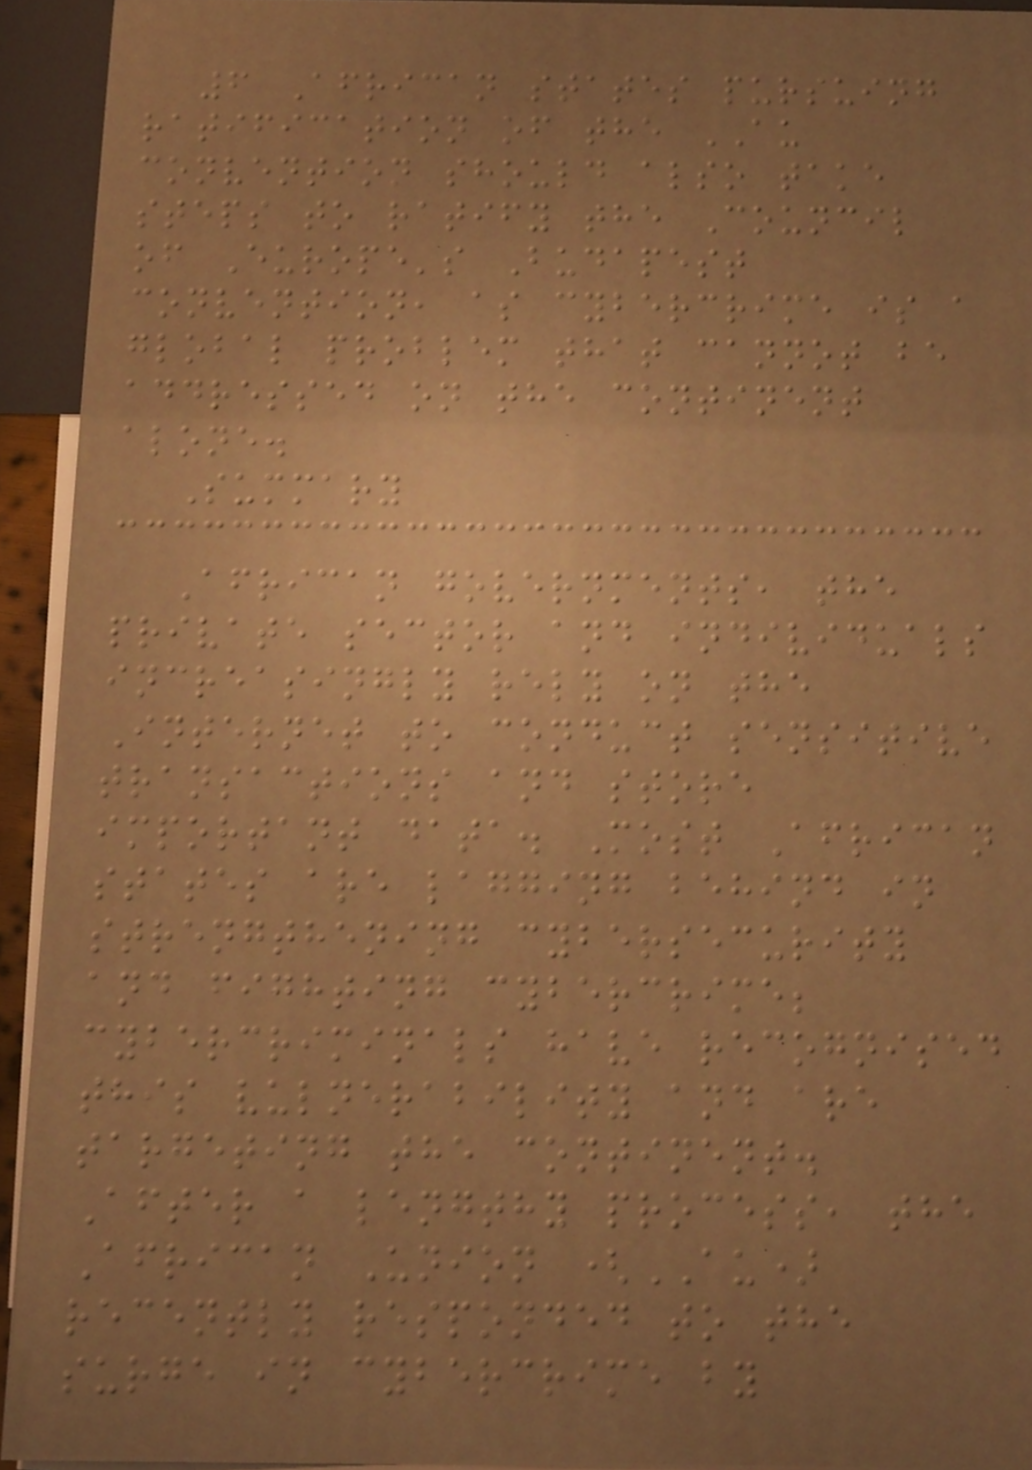6 African states pursuing
ratification of the AU
convention should also take
steps to ratify the Council
of Europe's Budapest
convention, as cybercrime is a
global problem that cannot be
addressed on the continent
alone.
Summary
African governments, the
private sector and individuals
increasingly rely on the
Internet to conduct sensitive
transactions and store
important data. Most African
states are lagging behind in
strengthening cybersecurity
and fighting cybercrime;
cybercriminals have recognised
this vulnerability and are
targeting the continent.
After a lengthy process, the
African Union (AU)
recently responded to the
surge in cybercrime by
